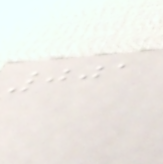001
